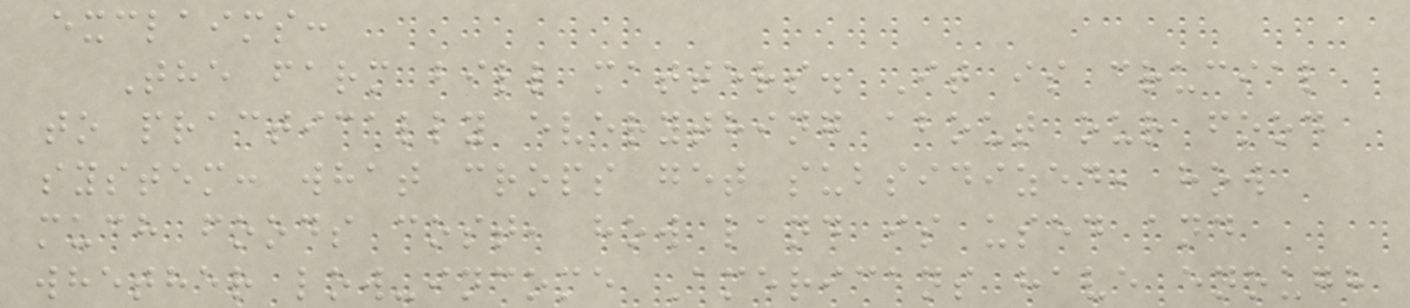exclaims:
The farm bill matters. It is crucial
to practically everything about our food
system: what crops get subsidized, how
much foods cost, how land is used and
whether low-income Americans have enough
